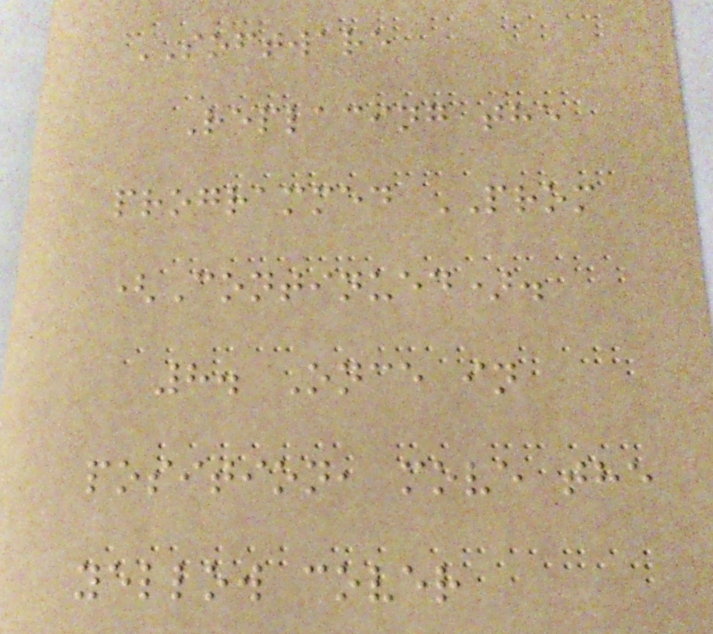SOFTWARE
Replacing the
programmed PROM
(Continued).
8. Once in
position, move the
yellow cover
